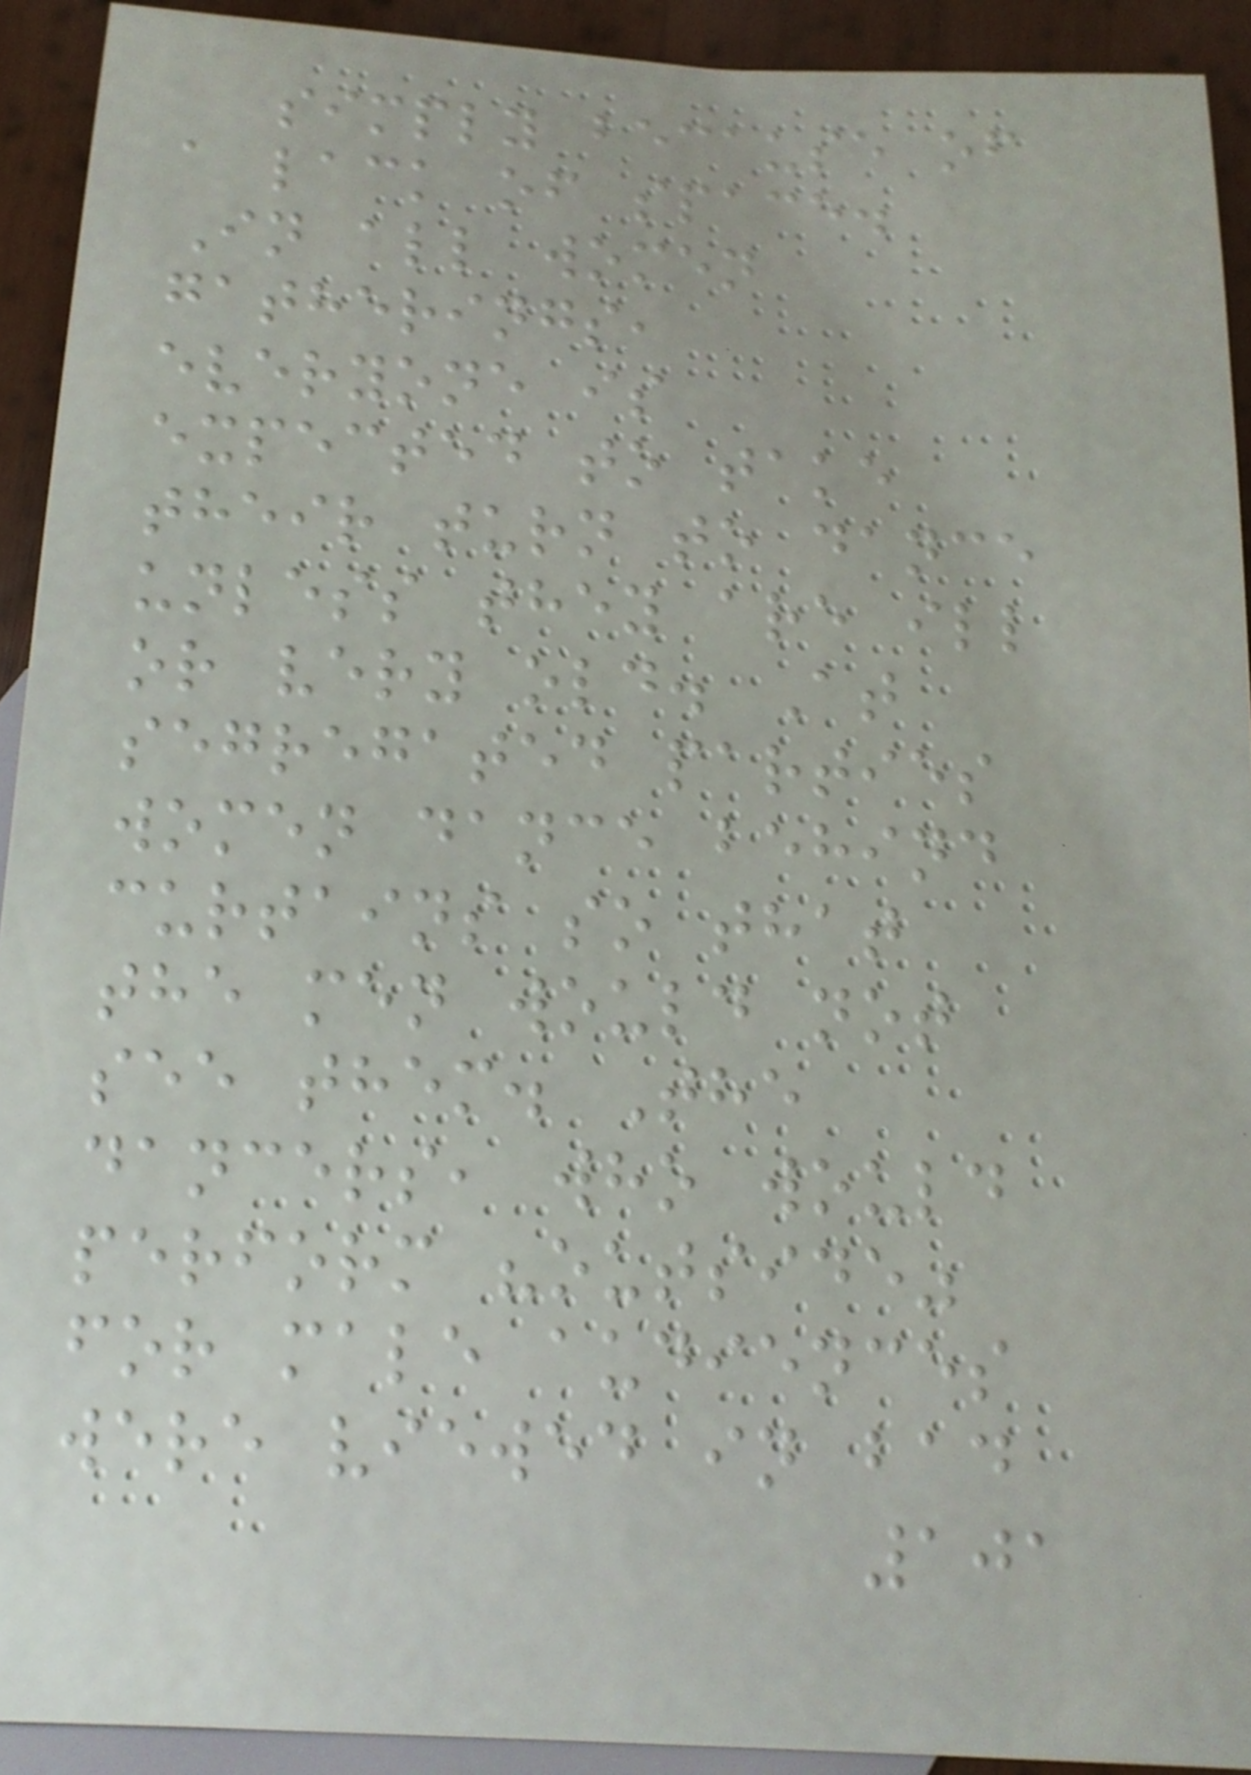simply because of
a lack of space.
In all women
gatherings,
everyone is
expected to take
their turn to dance
unless they are ill
or very old. At
segregated parties
women dance behind
curtains so that
the men would not
see them. The
dancers, who would
perform "outside"
for male audiences
were viewed in bad
101
